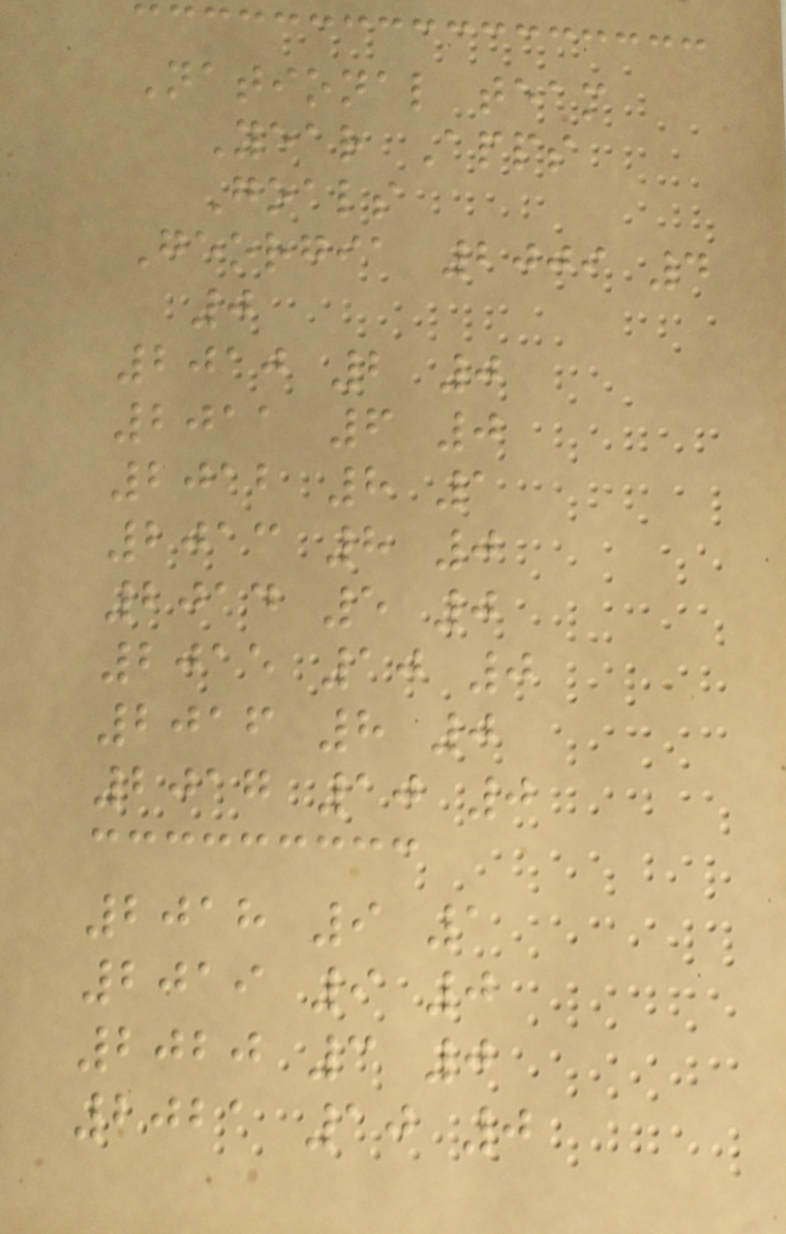National team
Year Apps
Goals
Georgia 2009 4
0
2010 2 0
2011 6 0
2012 8 1
2013 8 0
2014 5 0
2015 10 0
2016 8 0
2017 10 0
2018 9 1
2019 9 0
2020 3 0
2021 10 0
